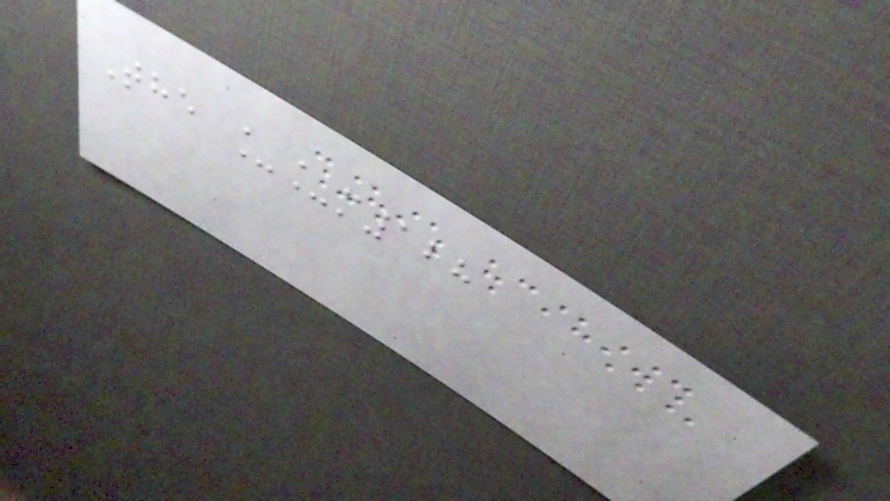The __m128
